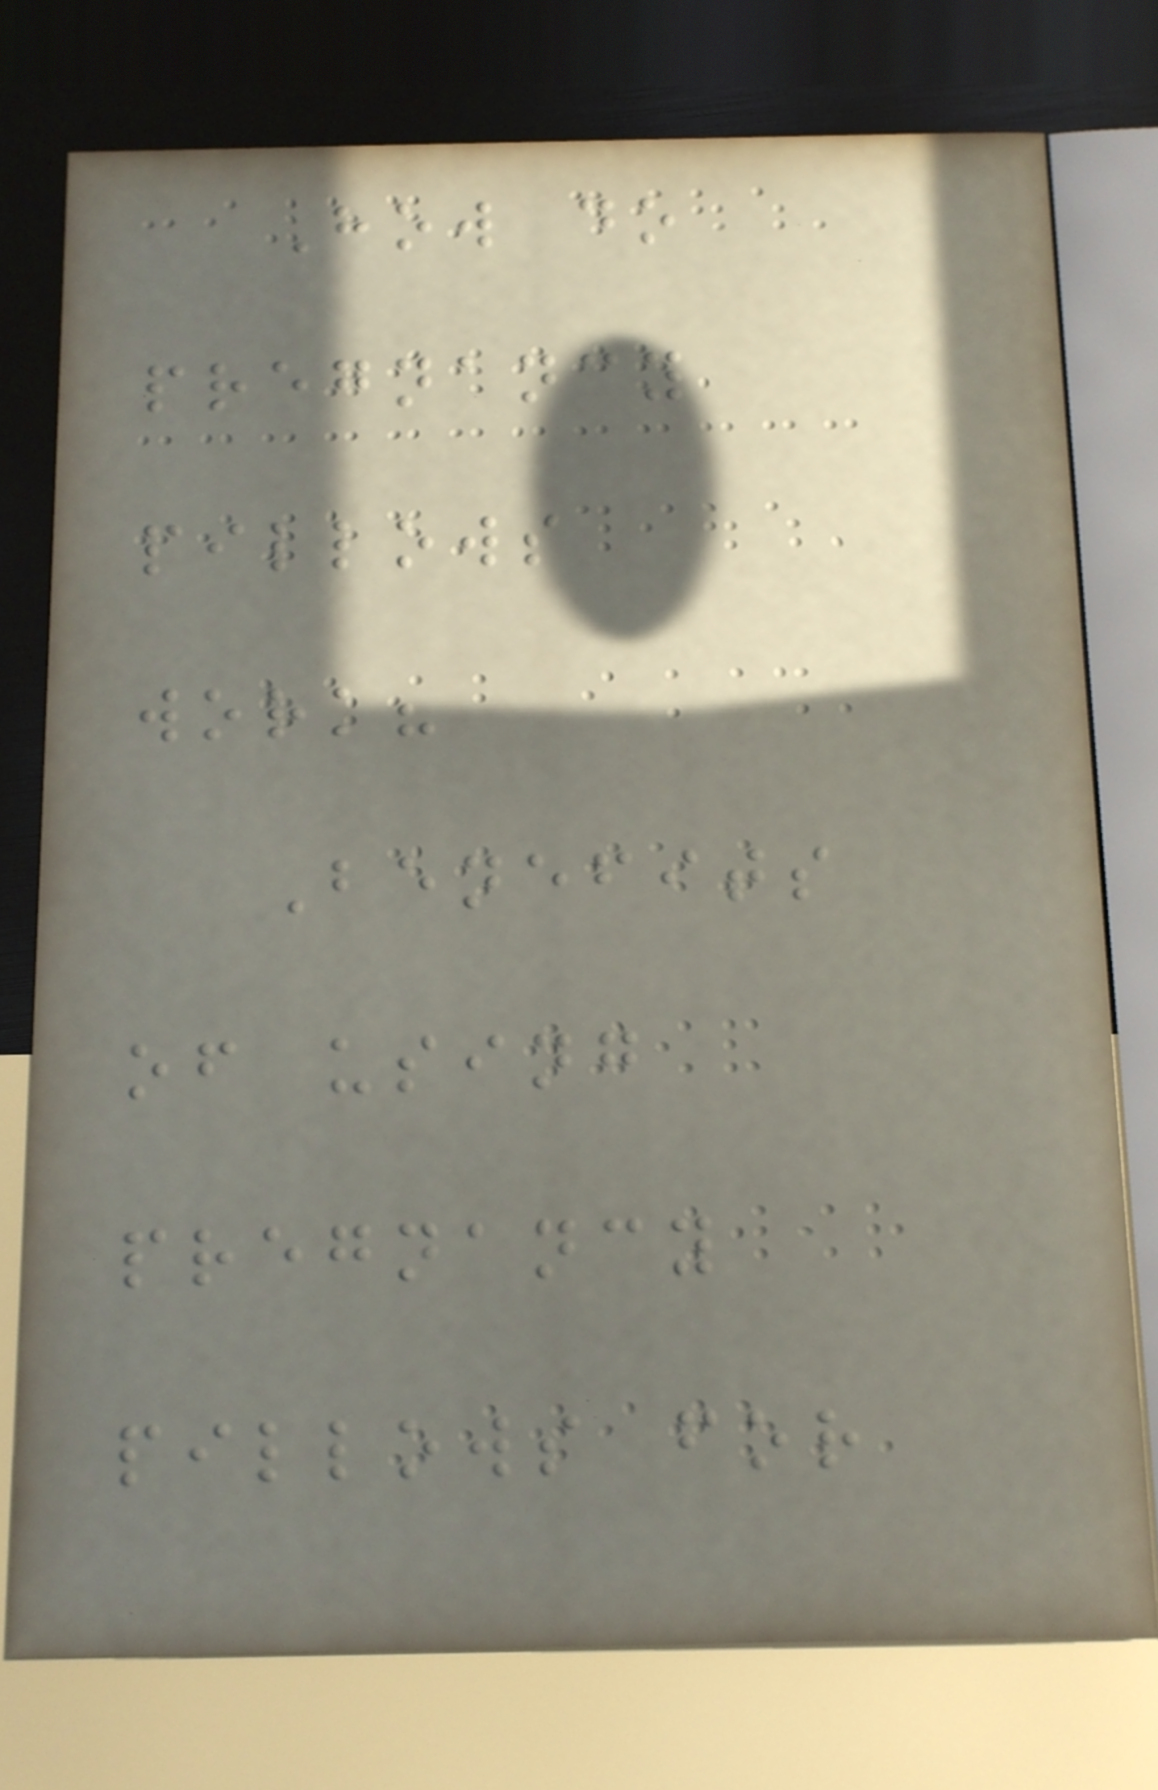How do
pregnancy
pillows
work?
Benefits
of using
pregnancy
pillows for
